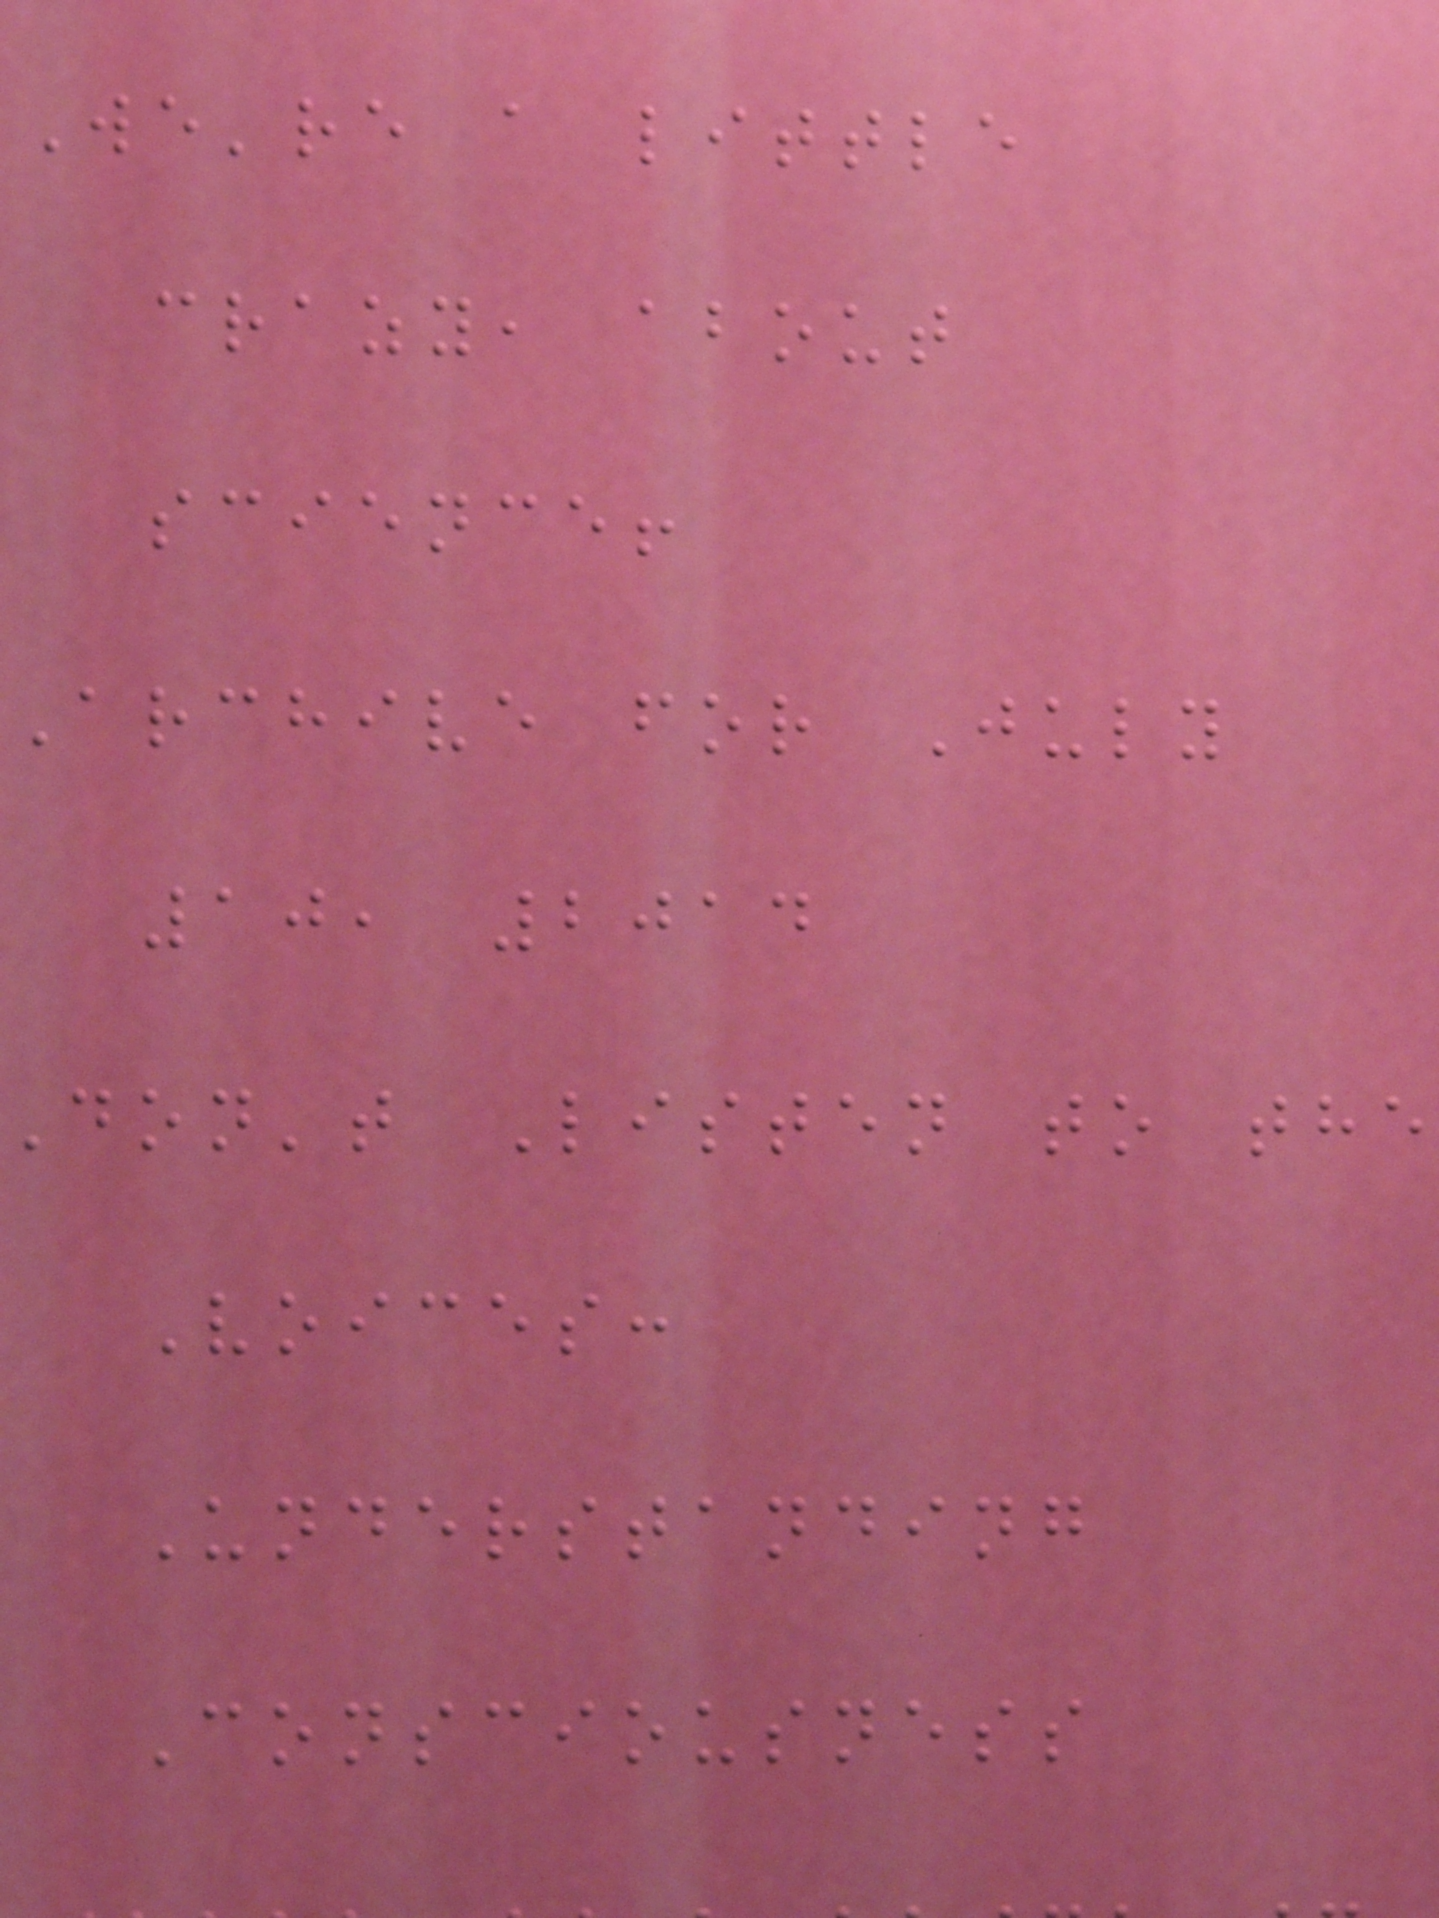We're a little
crazy, about
science!
Archive for July
10, 2014
don't Listen to the
Voices:
Understanding
Consciousness
